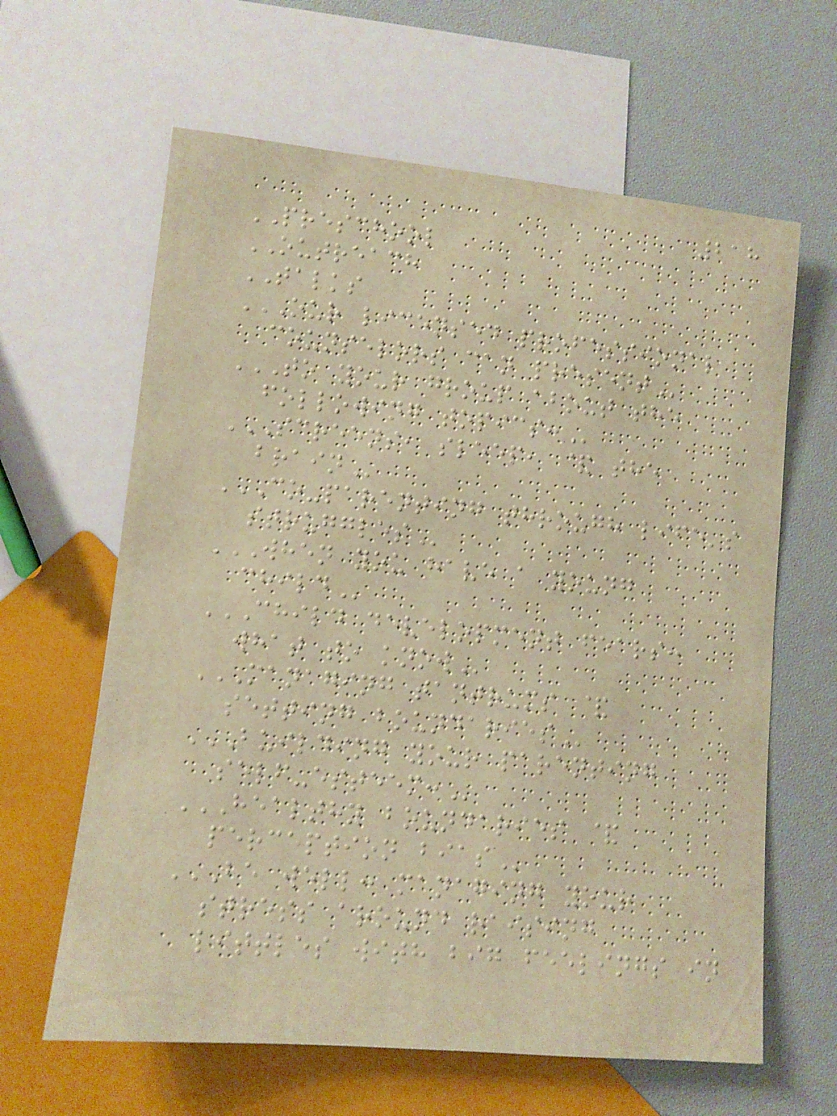218
PRESCHOOL
OUTREACH
TALKS
OUR LICENSED PROFESSIONAL
COUNSELORS CAN PRESENT
TO YOUR GROUP ABOUT THE
FOLLOWING TOPICS:
SCREENS, SLEEP, & THE
BRAIN
CO-PARENTING THROUGH LIFE'S
STRUGGLES
WHEN YOU HAVE A YOUNG
CHILD
CHILD DEVELOPMENT FEARS:
WHAT TO KNOW
MANAGING TANTRUMS &
SETTING BOUNDARIES
BUILDING YOUR PARENTING
SELF-ESTEEM:
HEALTHY BOUNDARIES &
PERCEPTION BIAS
BE WELL: MANAGING YOUR
STRESS AROUND RAISING
LITTLES WITH BIG FEELINGS IN
